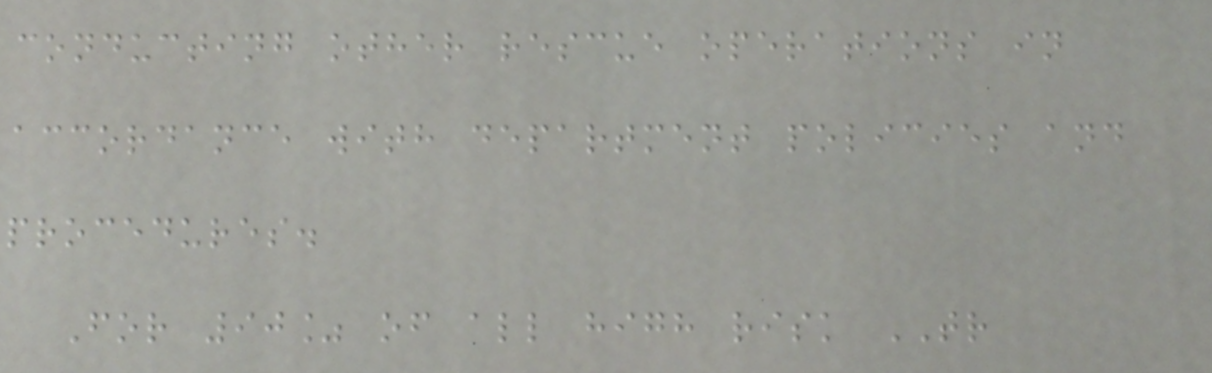conducting other rescue operations in
accordance with department policies and
procedures.
For 90% of all high risk TR
